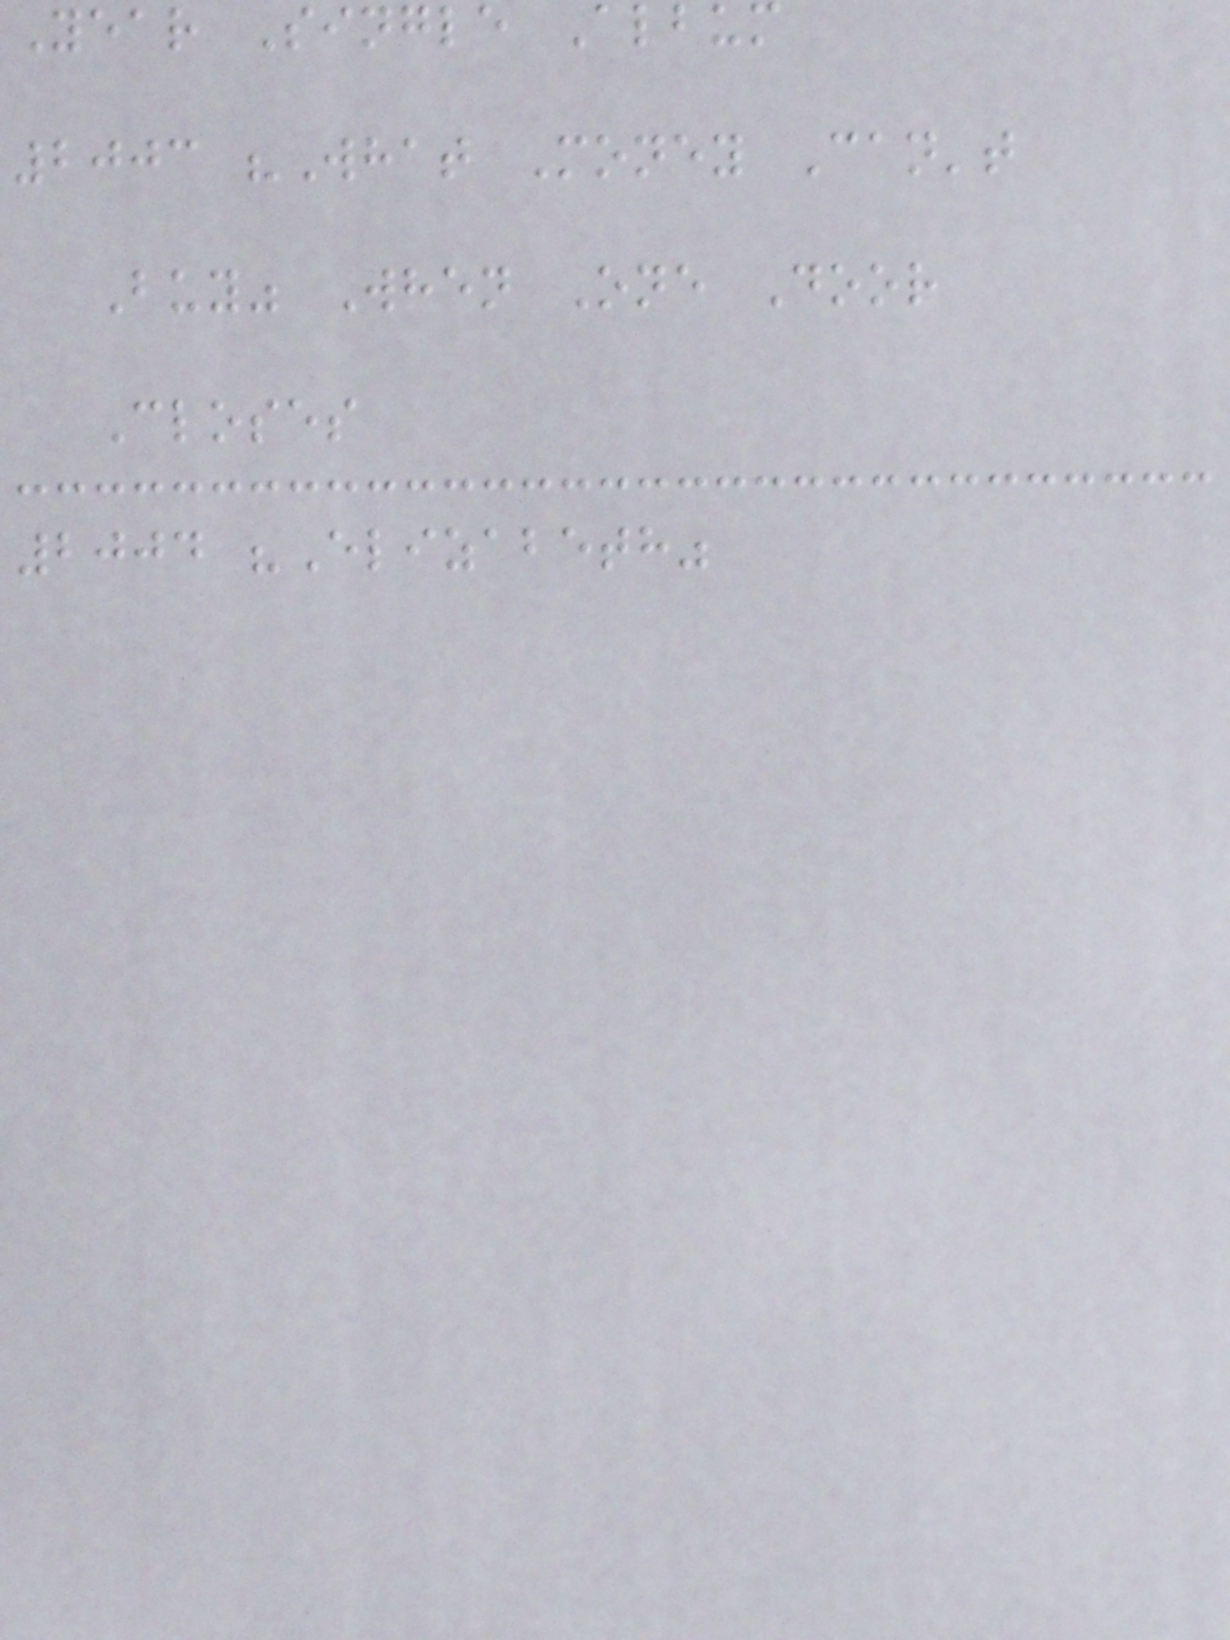Year Single Album
2003 "What Money Can't
Buy" When One Door
Closes
2004 "Elizabeth"
